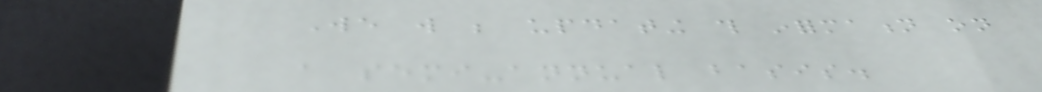We will be updating this information on
a semi-annual basis.
